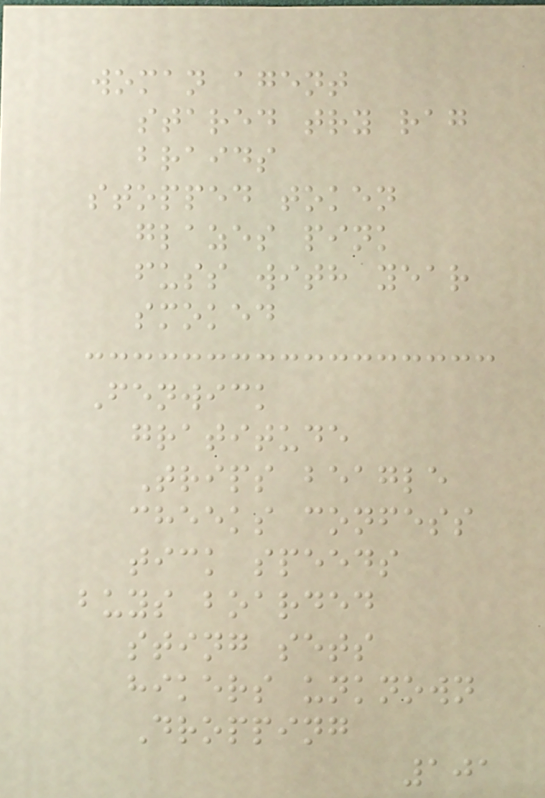woman agent
stared try rag
braids
stopped token
glazes pink
fuss with year
smoked
Fenwick
gratitude
Trips beagle
cheeks confess
tick speeds
buys boarded
sting sets
hikers unknown
Dropping
101
